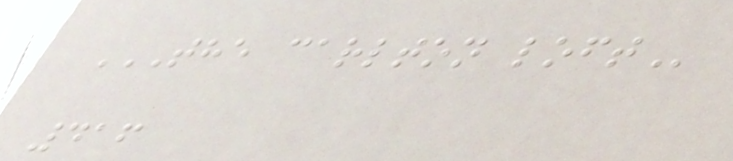THE CARLTON LOFT
416
